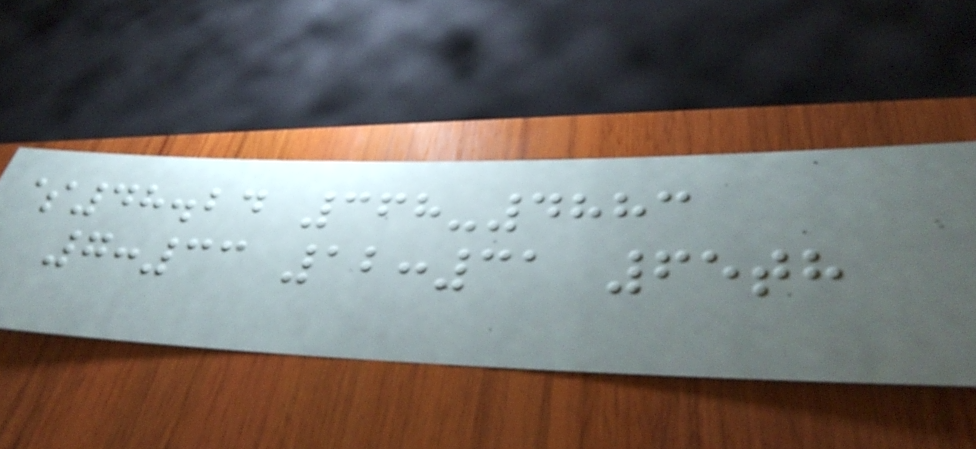$48.24 368-4883
7:33 12:31 65th
